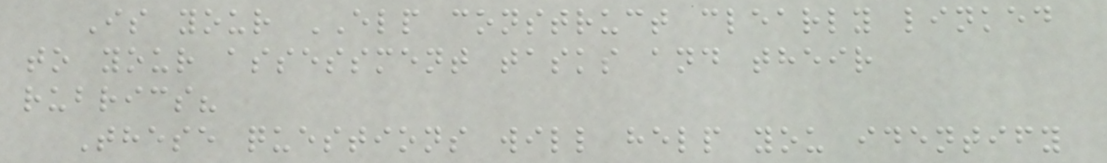Is your ELP construct clearly linked
to your assessment tasks and their
rubrics?
These questions will help you identify
